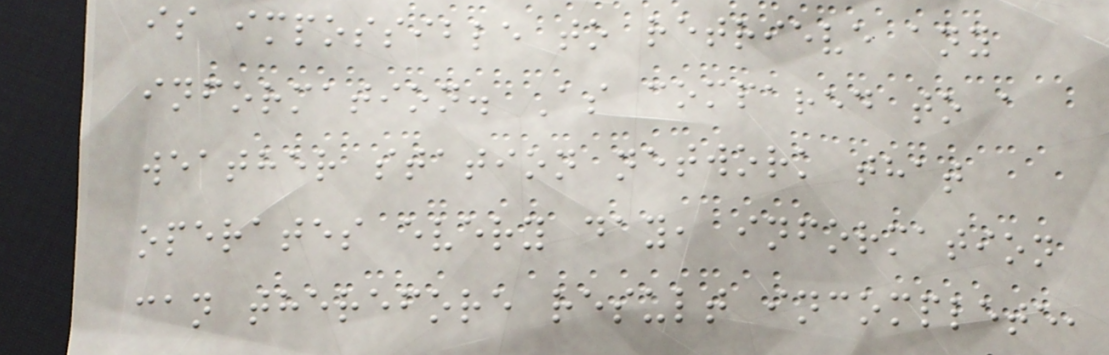is impossible to retrieve any
information. As compared to a
weather station network that
operates every day, information
can therefore result incomplete,
